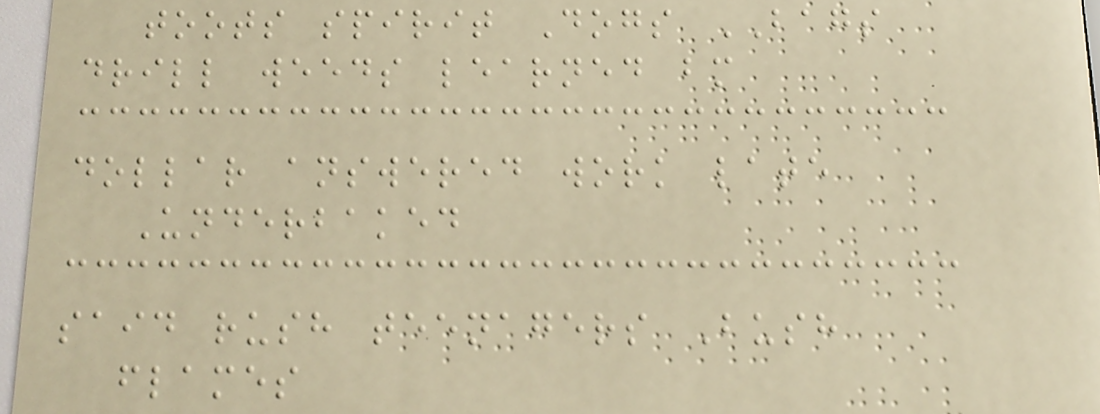toots spirit Dogs BAGS
drill weeds learned bm
dollar answered work late
Underbaked
said rush teenagers Bush
flames
